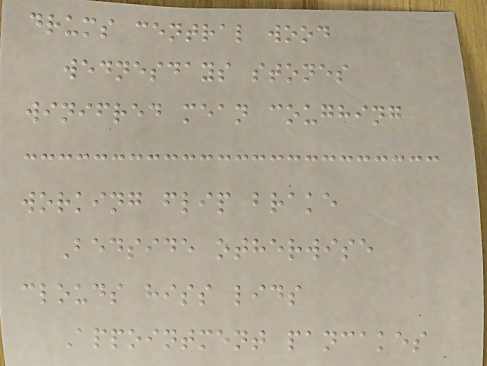drums central wood
wednesdays stones
winifred mean coughing
working flip brake
Bedside otherwise
clouds hiss lids
Appointment pancakes
